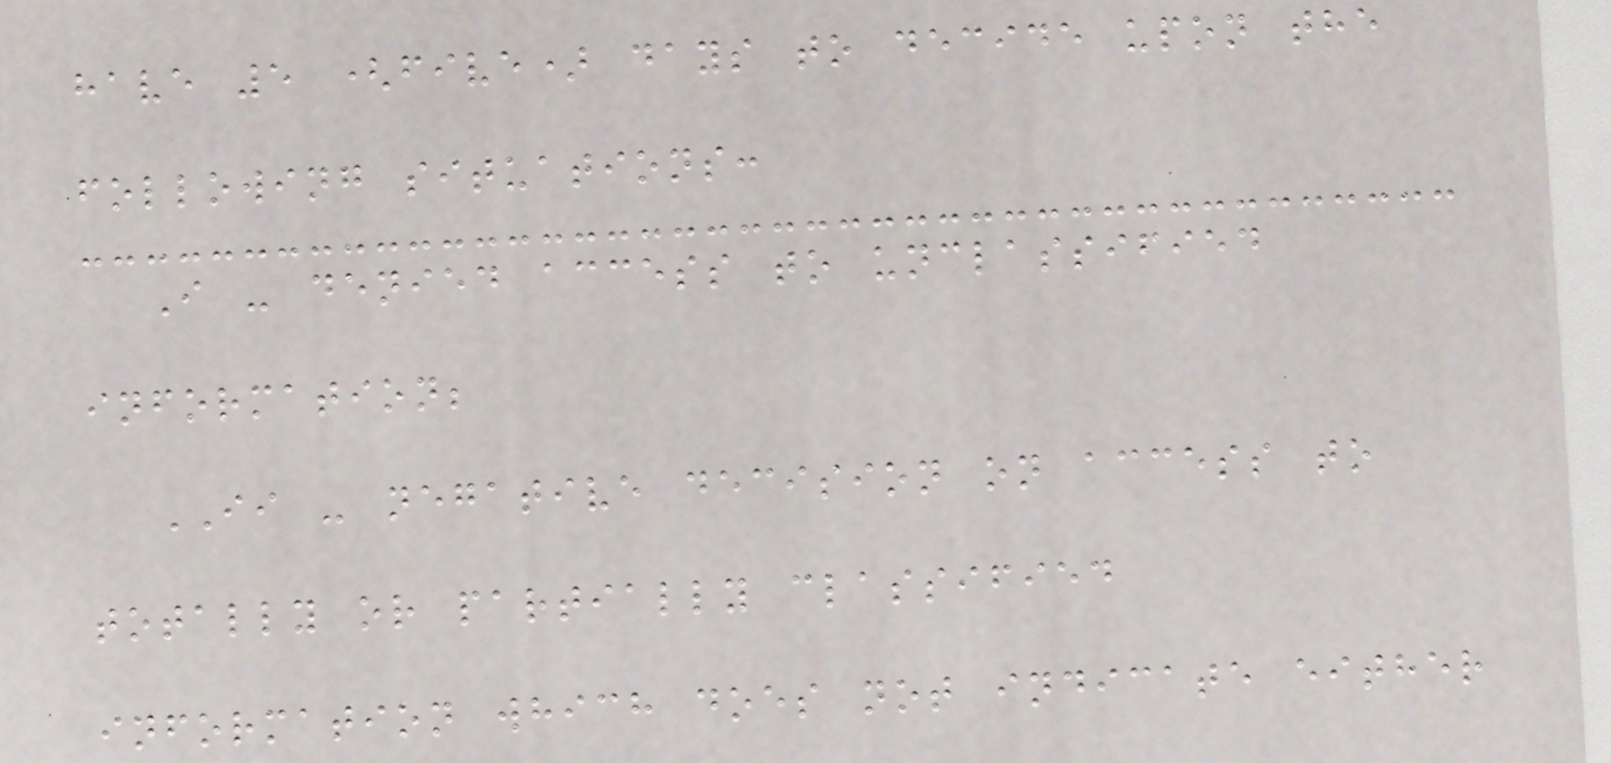have 5 (five) days to decide upon the
following situations:
I - denied access to unclassified
information;
II - negative decision on access to
totally or partially classified
information which does not indicate either
